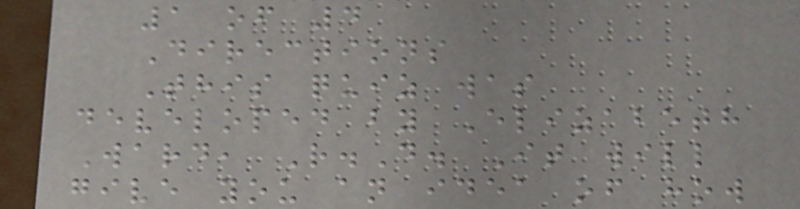1 of 4
Directions
This quiz was
developed by Elizabeth
Ward, R.D. It will
give you an idea of how
